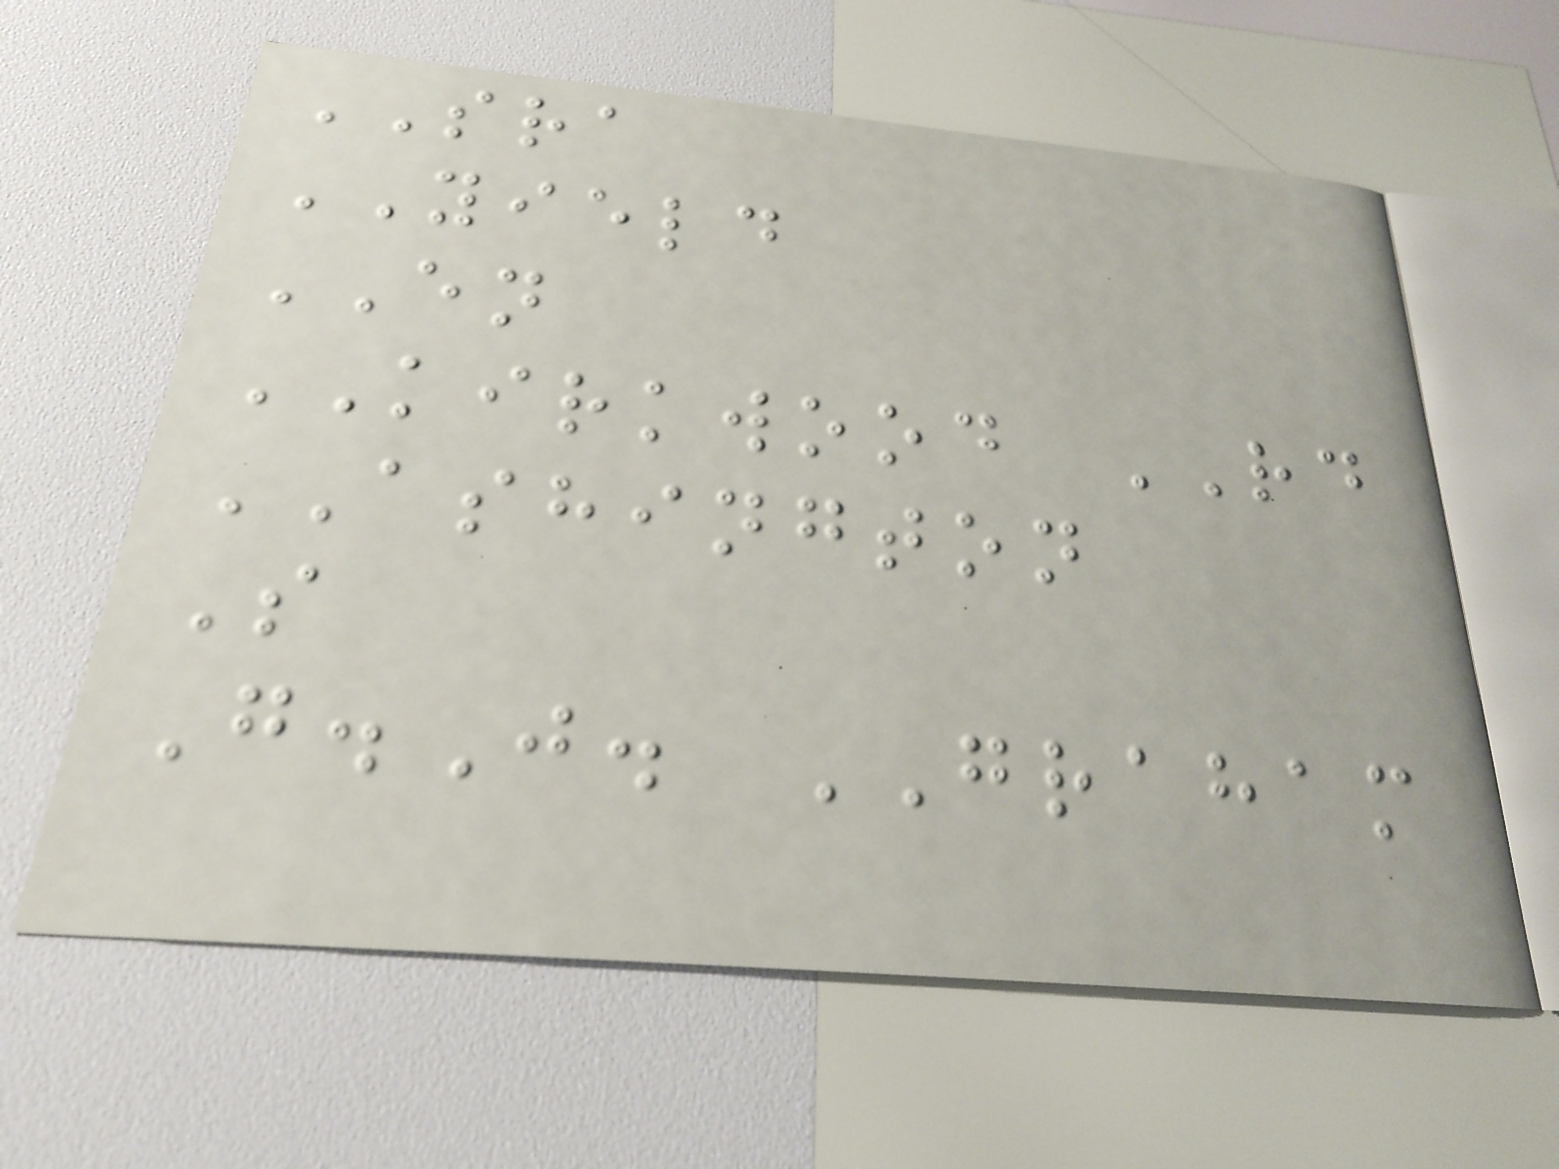SRA
YIELD
EN
KIRKWOOD RD
ASHINGTON
S
G.J. GRAHAM
